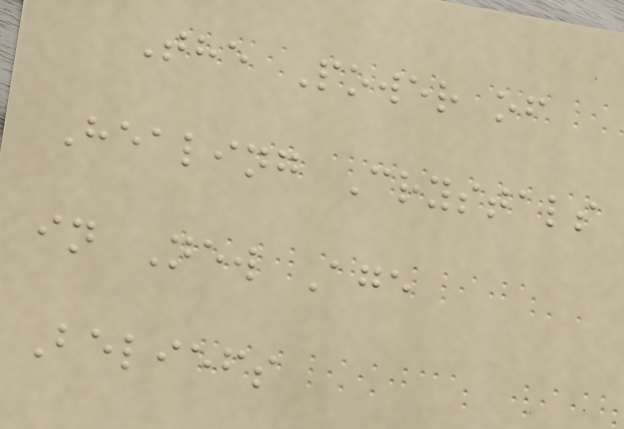The Power of
Healing Crystals
in New Age
Beliefs
